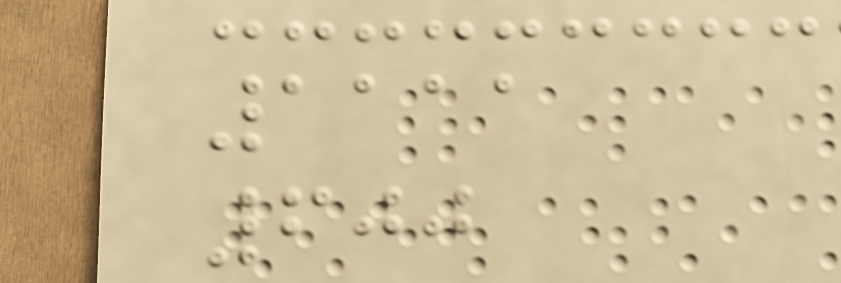1111
600
